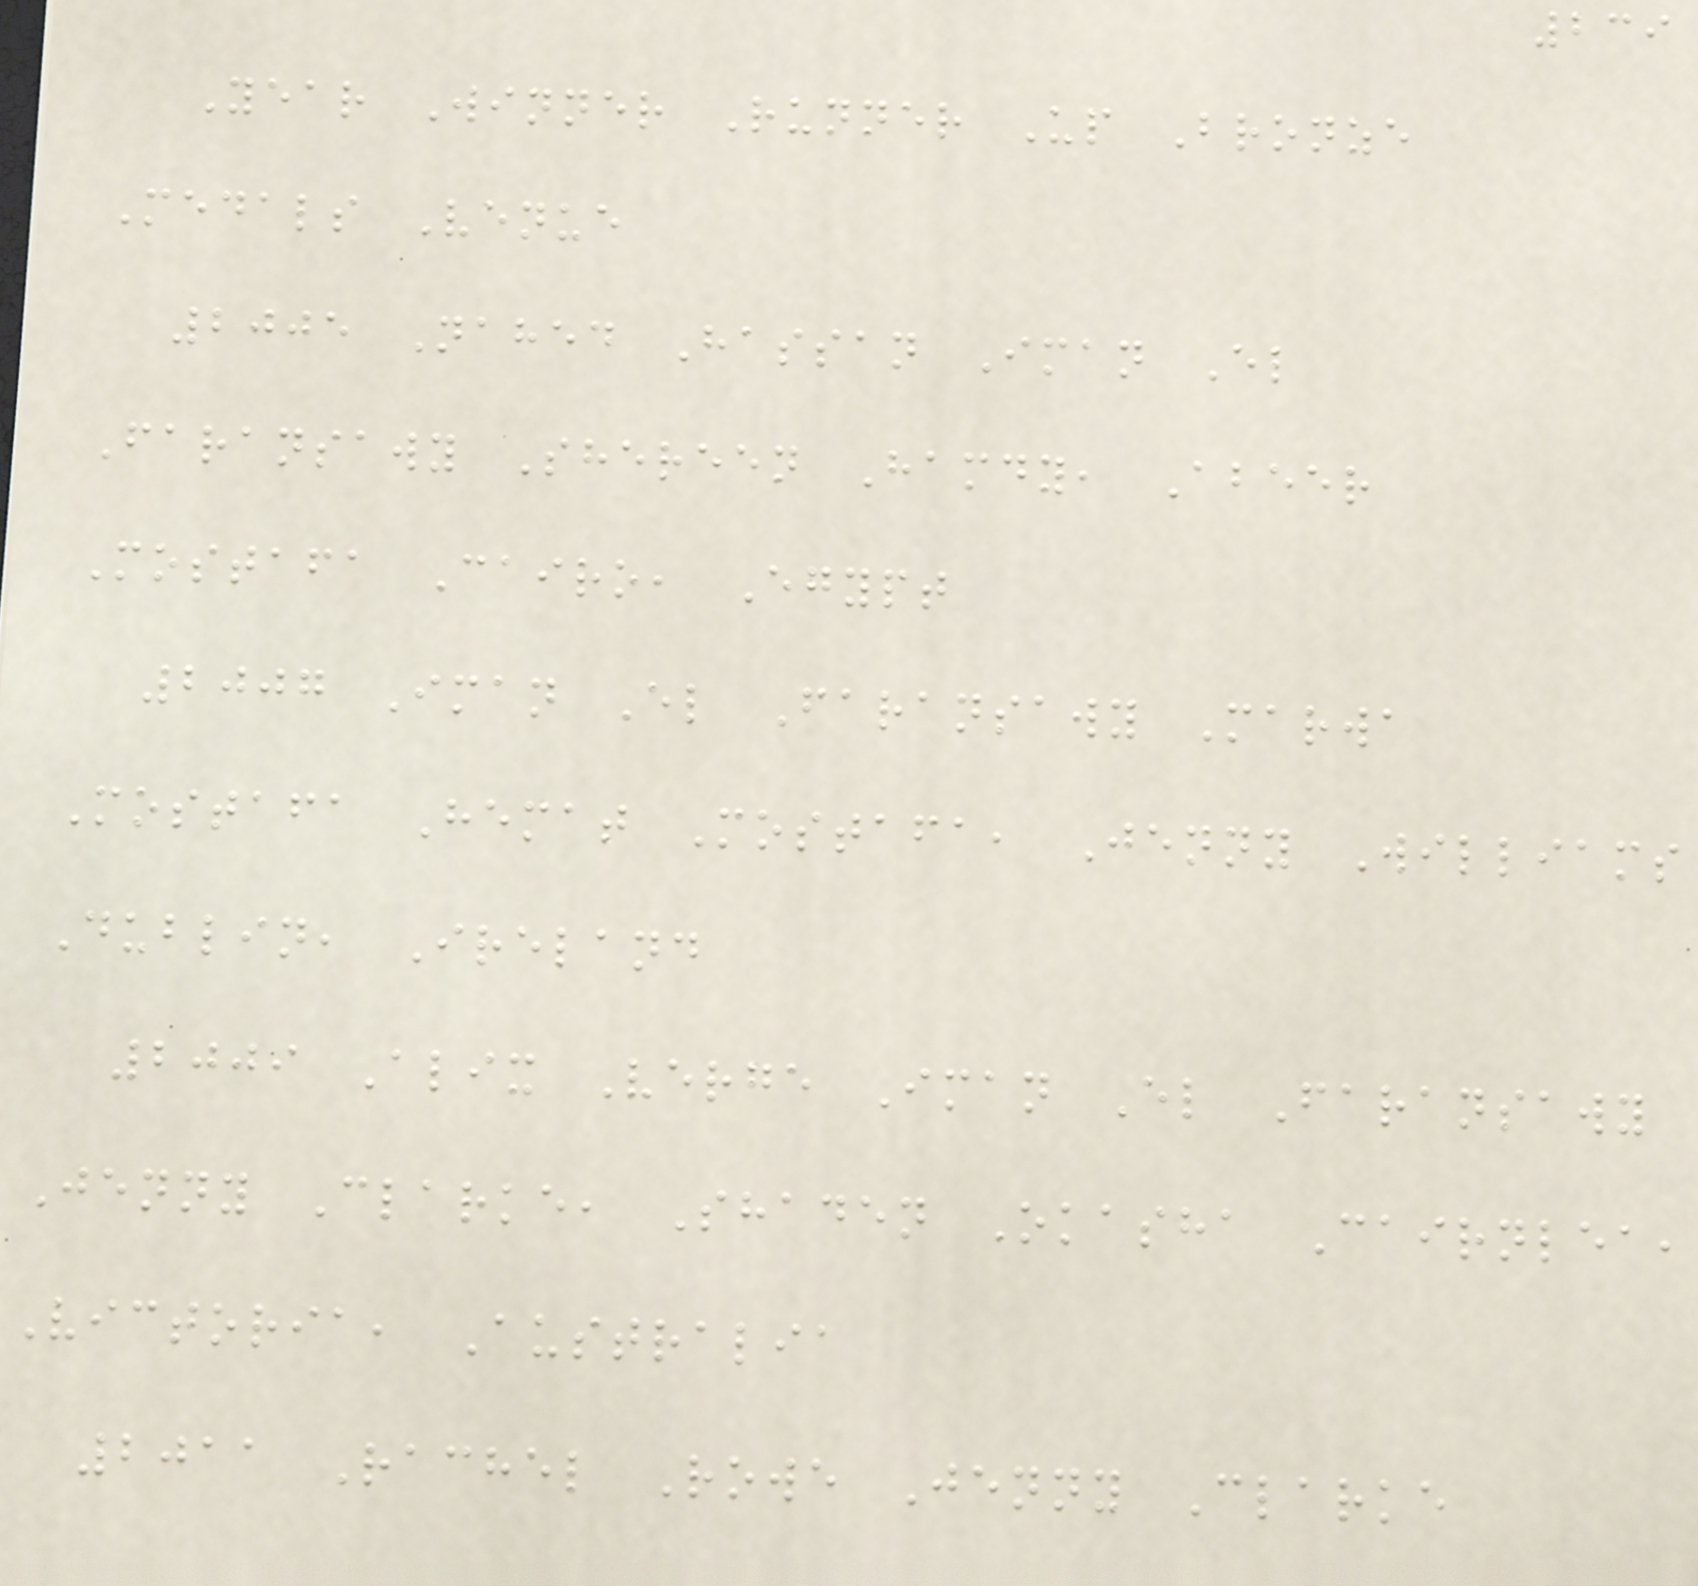239
Year Winner Runner Up Bronze
Medals Venue
2005 Nahed Hassan Iman El
Faransawy Shereen Hamdy, Abeer
Mostafa Cairo, Egypt
2007 Iman El Faransawy Marwa
Mostafa Hemat Mostafa, Jenny Williams
Dublin, Ireland
2009 Alix Verge Iman El Faransawy
Jenny Clarke, Shaden Okasha Cairnlea,
Victoria, Australia
2011 Rachel Rowe Jenny Clarke
